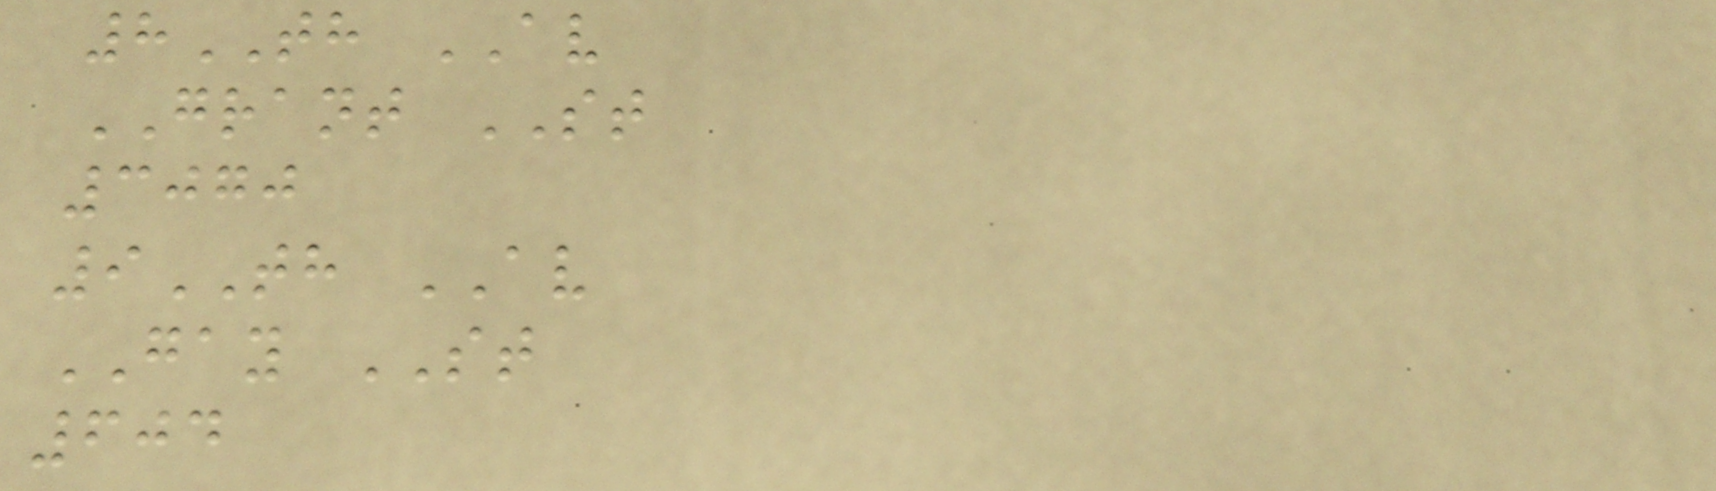8TH AV
GRANT ST
3070
9TH AV
GAY ST
604
